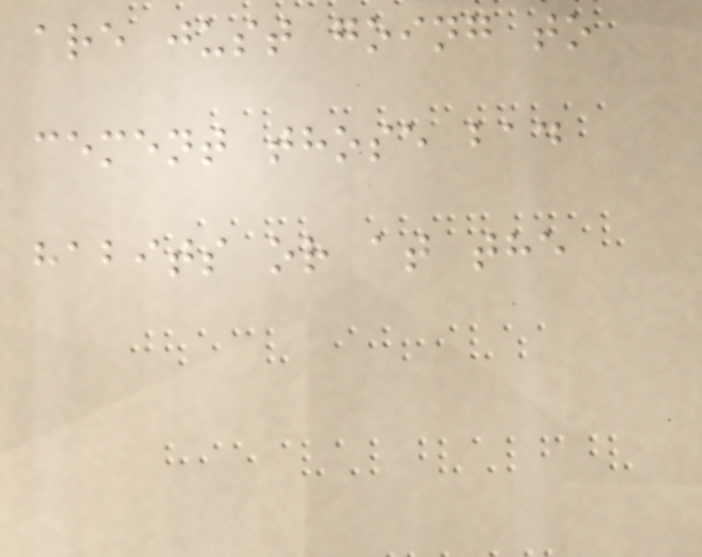are just going to
cement those bad
habits or at the
